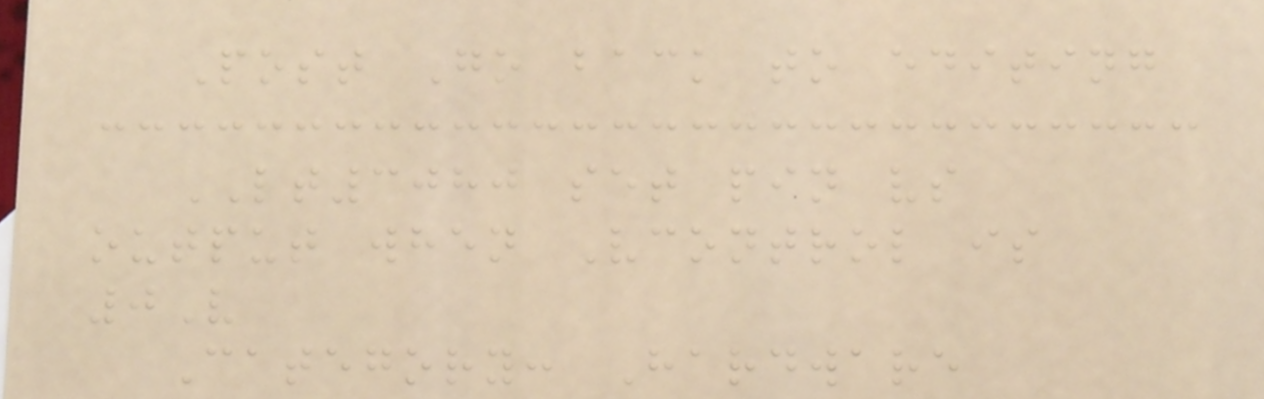Post Go back to editing
LT3080 set pin vs
output when Vcontrol is
0V
Category: Hardware
